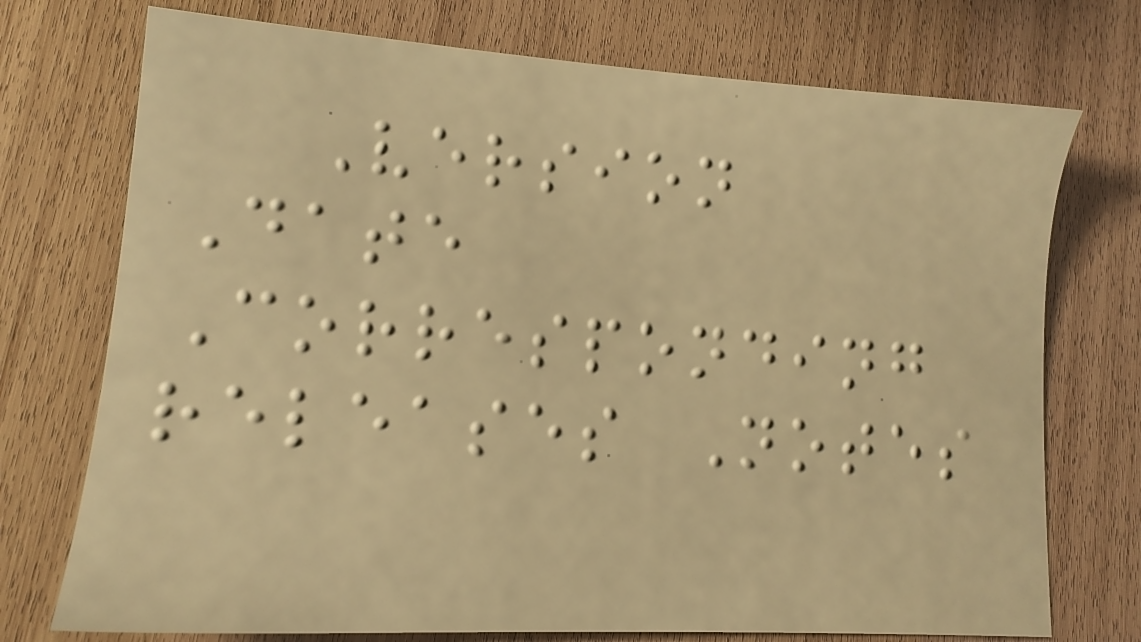Version
Date
Corresponding
releases Notes
